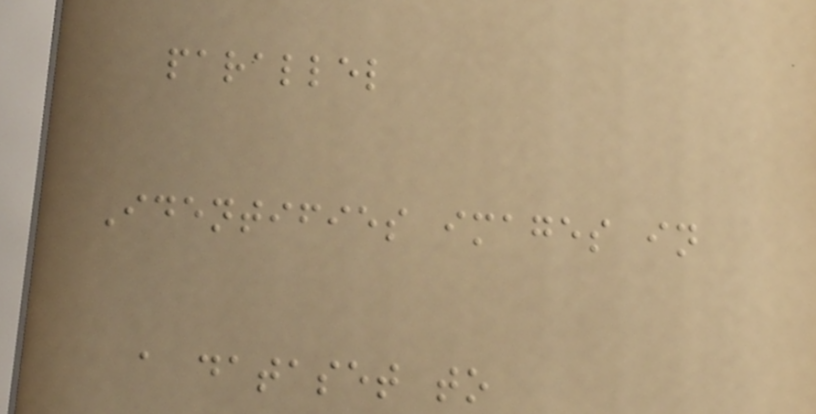parallel
Identifies images in
a dataset to
